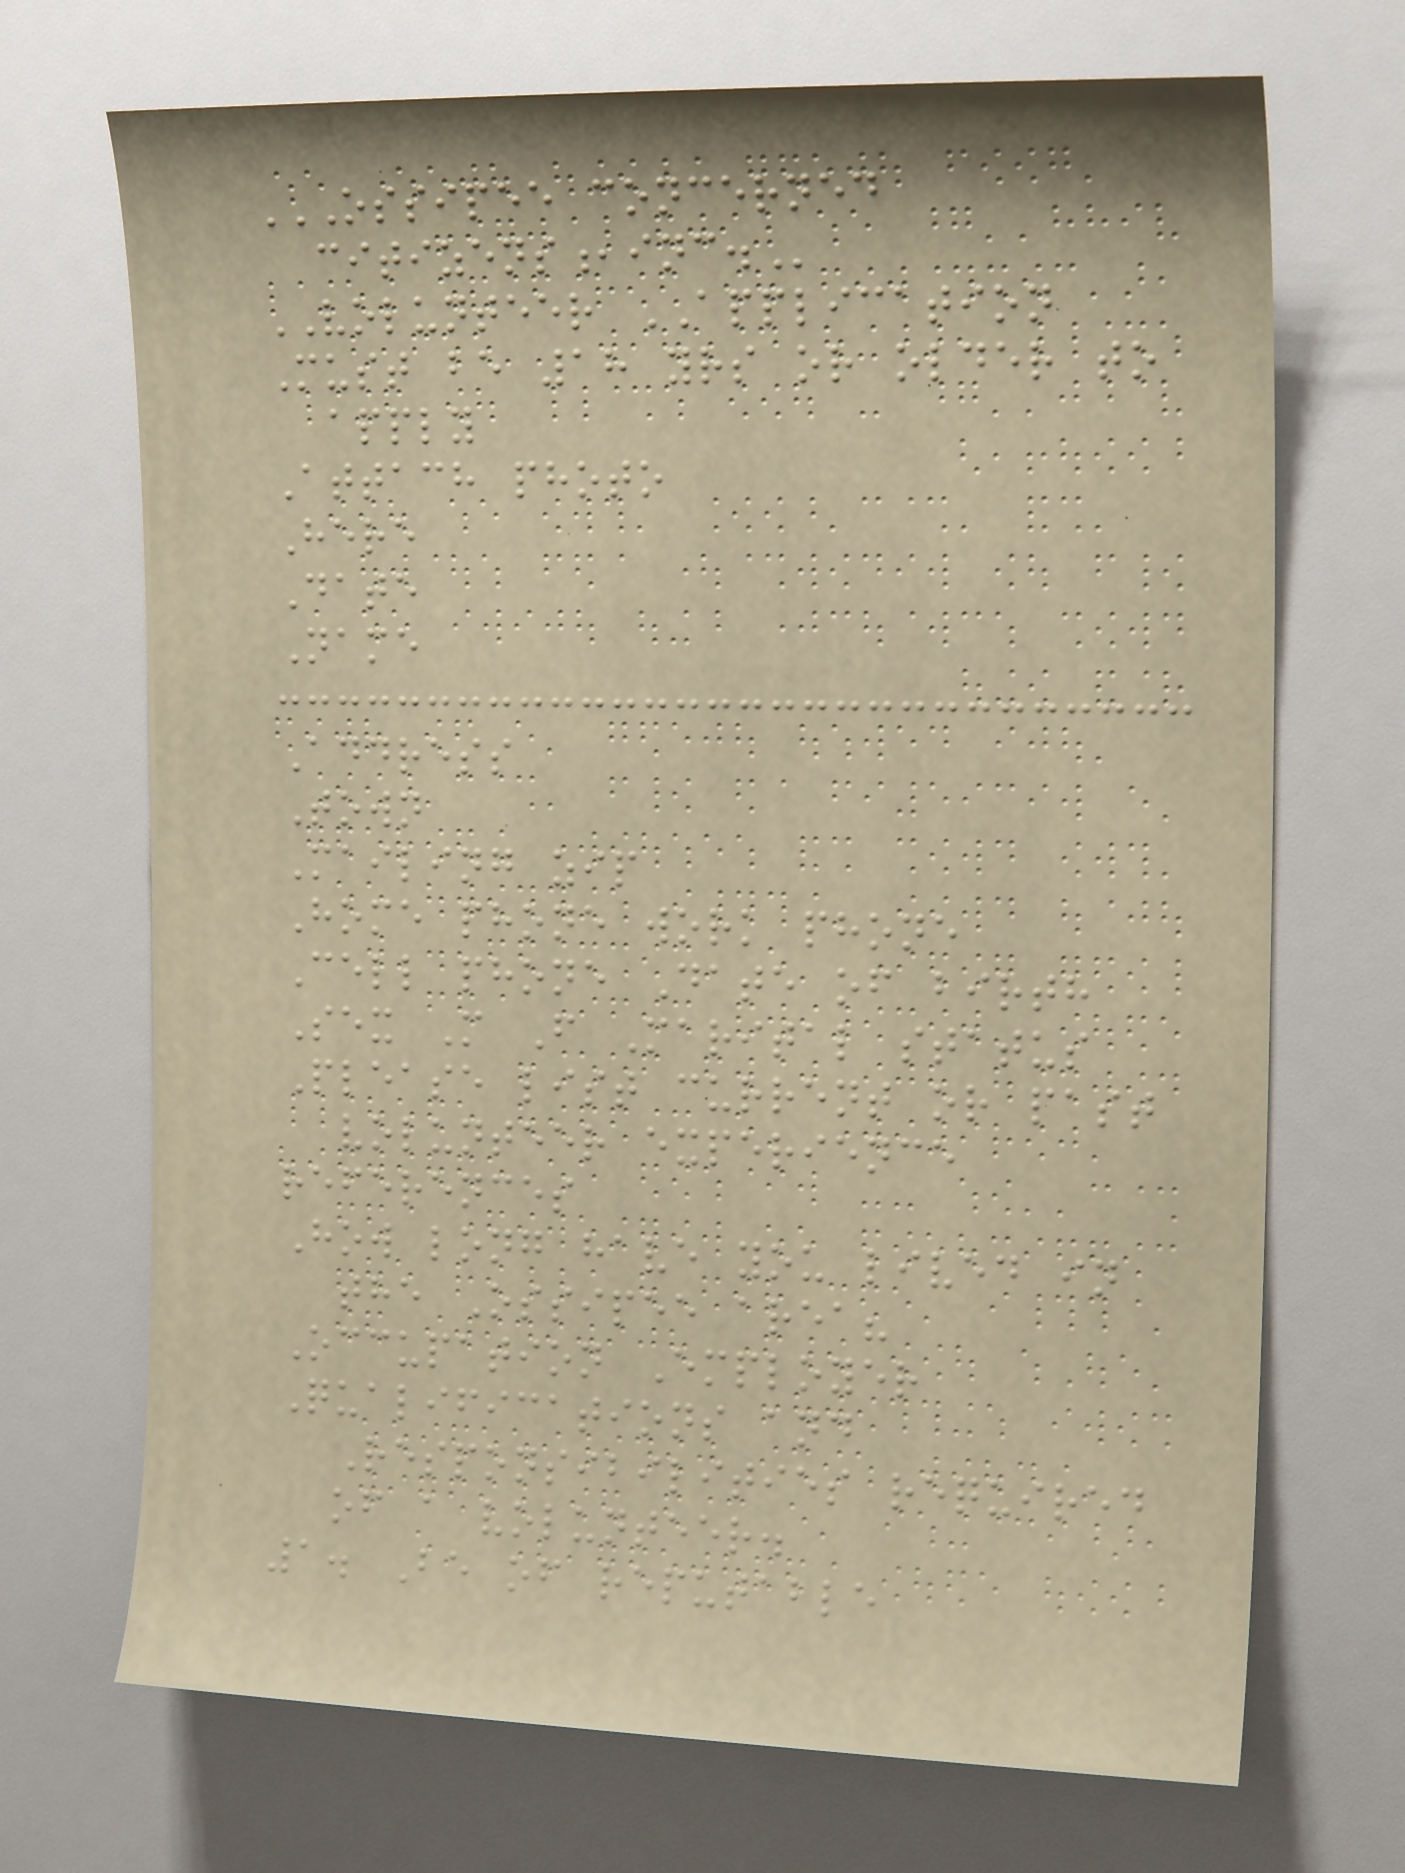OSSIPEE CONCERNED
CITIZENS,INC.
VOLUNTEER APPLICATION
Must be 18 yrs or older to
apply
Attach photo
Here
Date
Name
Address
Town
Mailing zip
Home phone work phone
Cell phone Date of birth
Sex M F Marital status
Please list current or past
volunteer experience
references
How long have you lived in
the Ossipee area?
Occupation Employer
Qualifications and
Responsibilities required
of a volunteer.
1. Be of reputable
